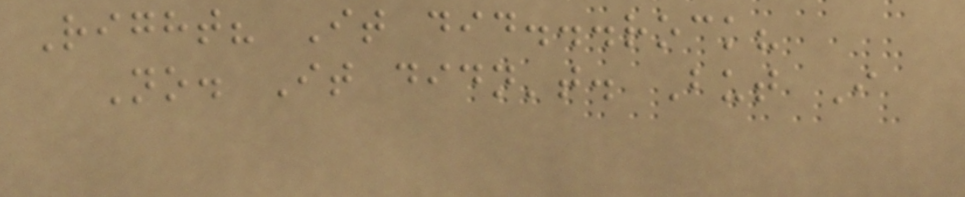Right? It did...rock?
No. It didn't. But I
